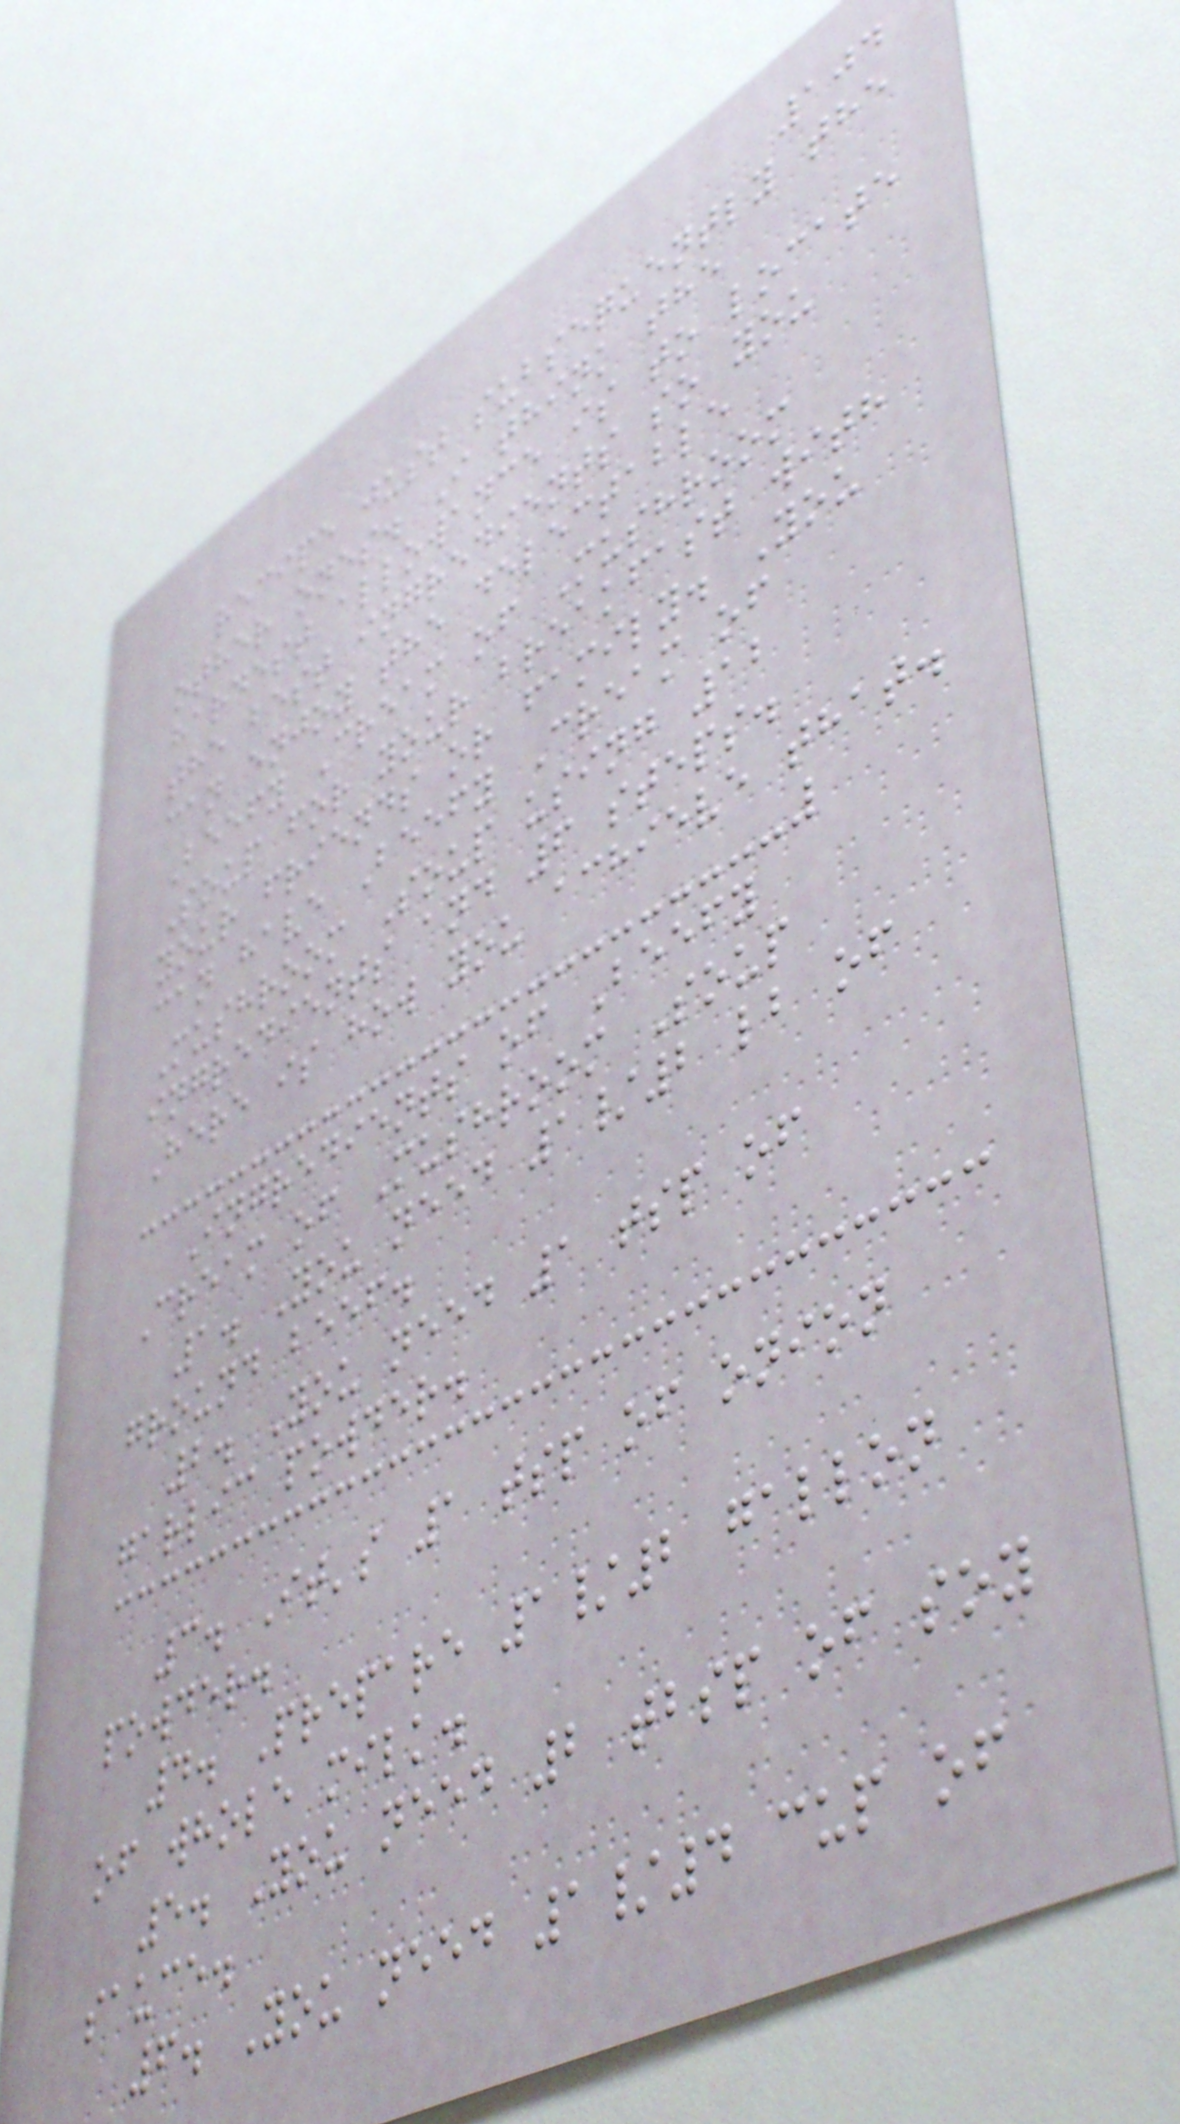104
recipe just subsequently the
other ones. I think the
hardest allowance is to locate
the best ingredients so you
can enjoy the delectable
Beefy Cream of Mushroom
Soup for your breakfast with
your friends or family. You
can have Beefy Cream of
Mushroom Soup using 12
ingredients and 6 steps.
Here is how you achieve that.
Ingredients of Beefy
Cream of Mushroom Soup
1. You need 1/2 lb of
ground beef.
2. You need 1 tsp of
garlic powder.
3. It's 1 tsp of onion
powder.
4. Prepare 1/2 gallon
of whole milk.
5. You need 2 tbsp of soy
sauce.
6. You need 1/4 cup of
